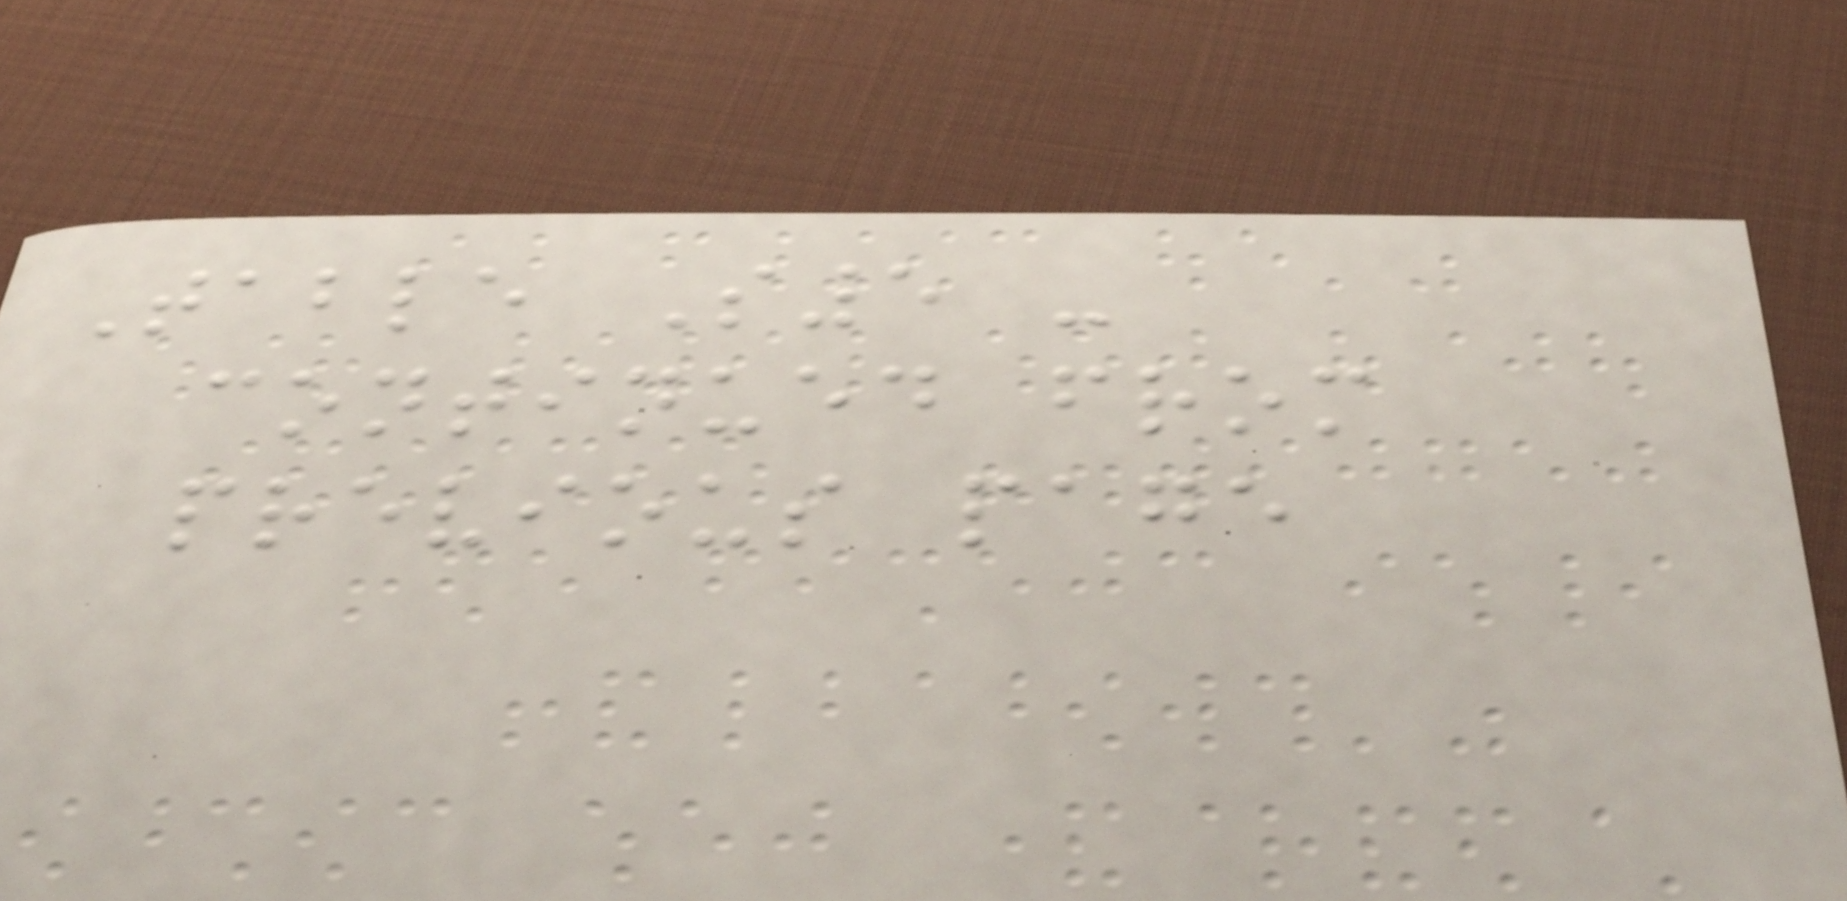Table S5 -
continued from
previous page
